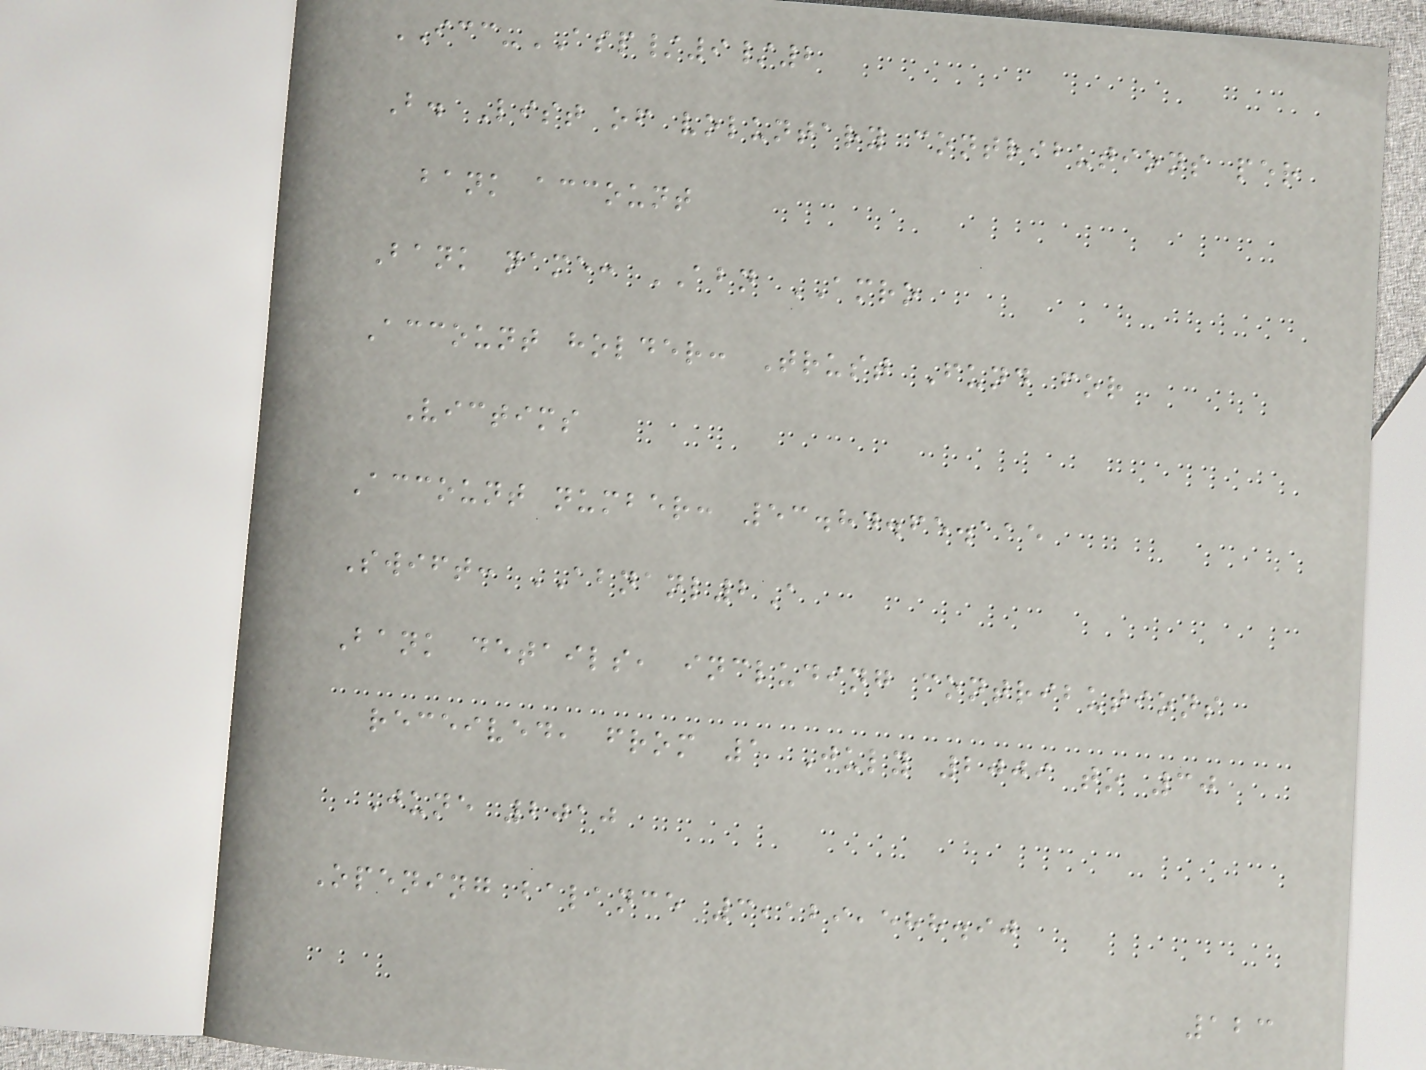ICC-ASP/9/2
B. List of voluntary contributions per
bank account
Bank name: ABN AMRO
Account holder: Trust Fund for
Victims
Account number: 53.84.65.115
Swift: ABNANL2A
Bank details, including contributions
received, from 1 July 2009 to 30
June 2010
Opening balance 3,129,588.90
123
